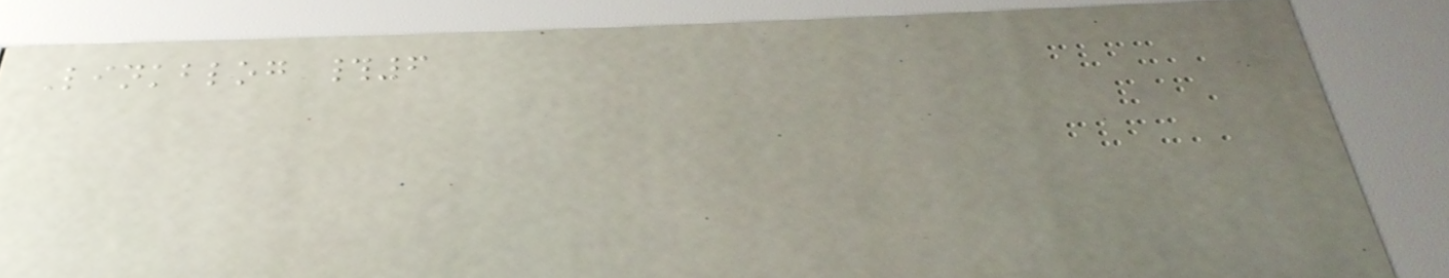Linkblog #6
